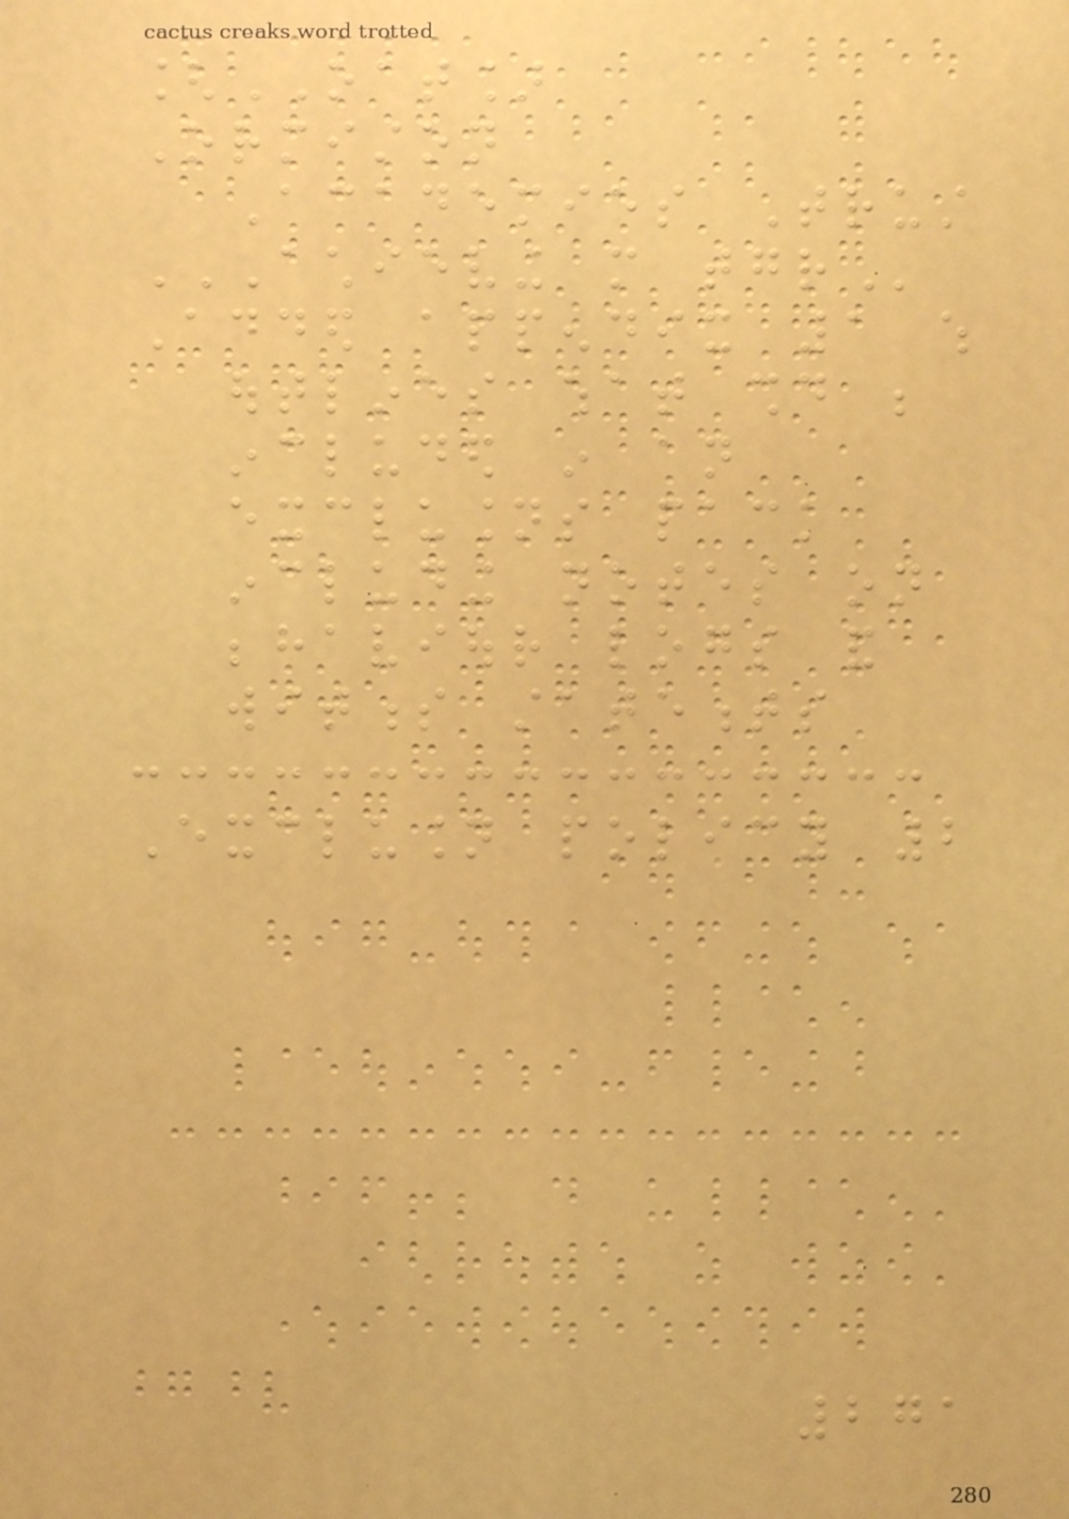[OAT]
Ormiston
Academies Trust
ACHIEVING MORE TOGETHER
Added appendix 1 which
outlines what should be
included in an
exclusions pack
including notes on
behaviour logs and
witness statements
Exclusion policy 2
271
